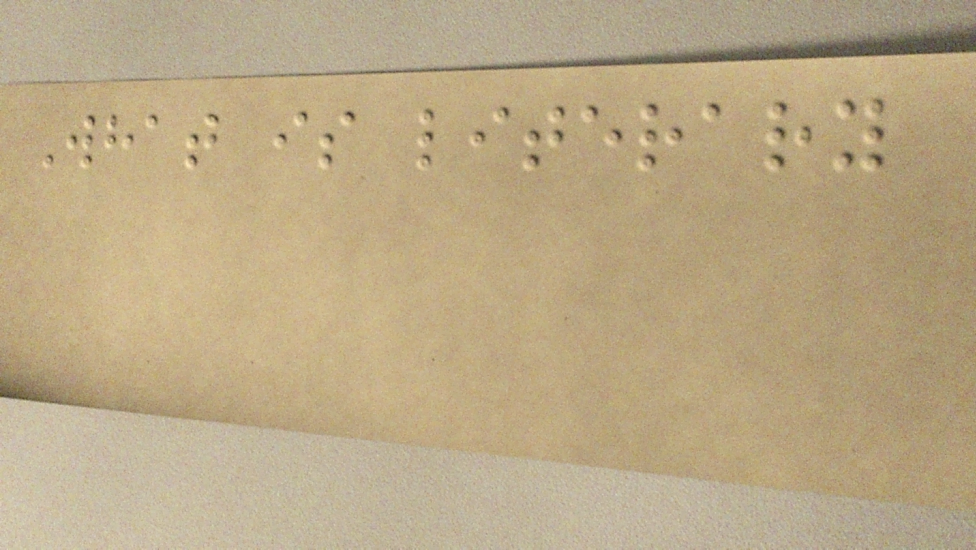What is literary
